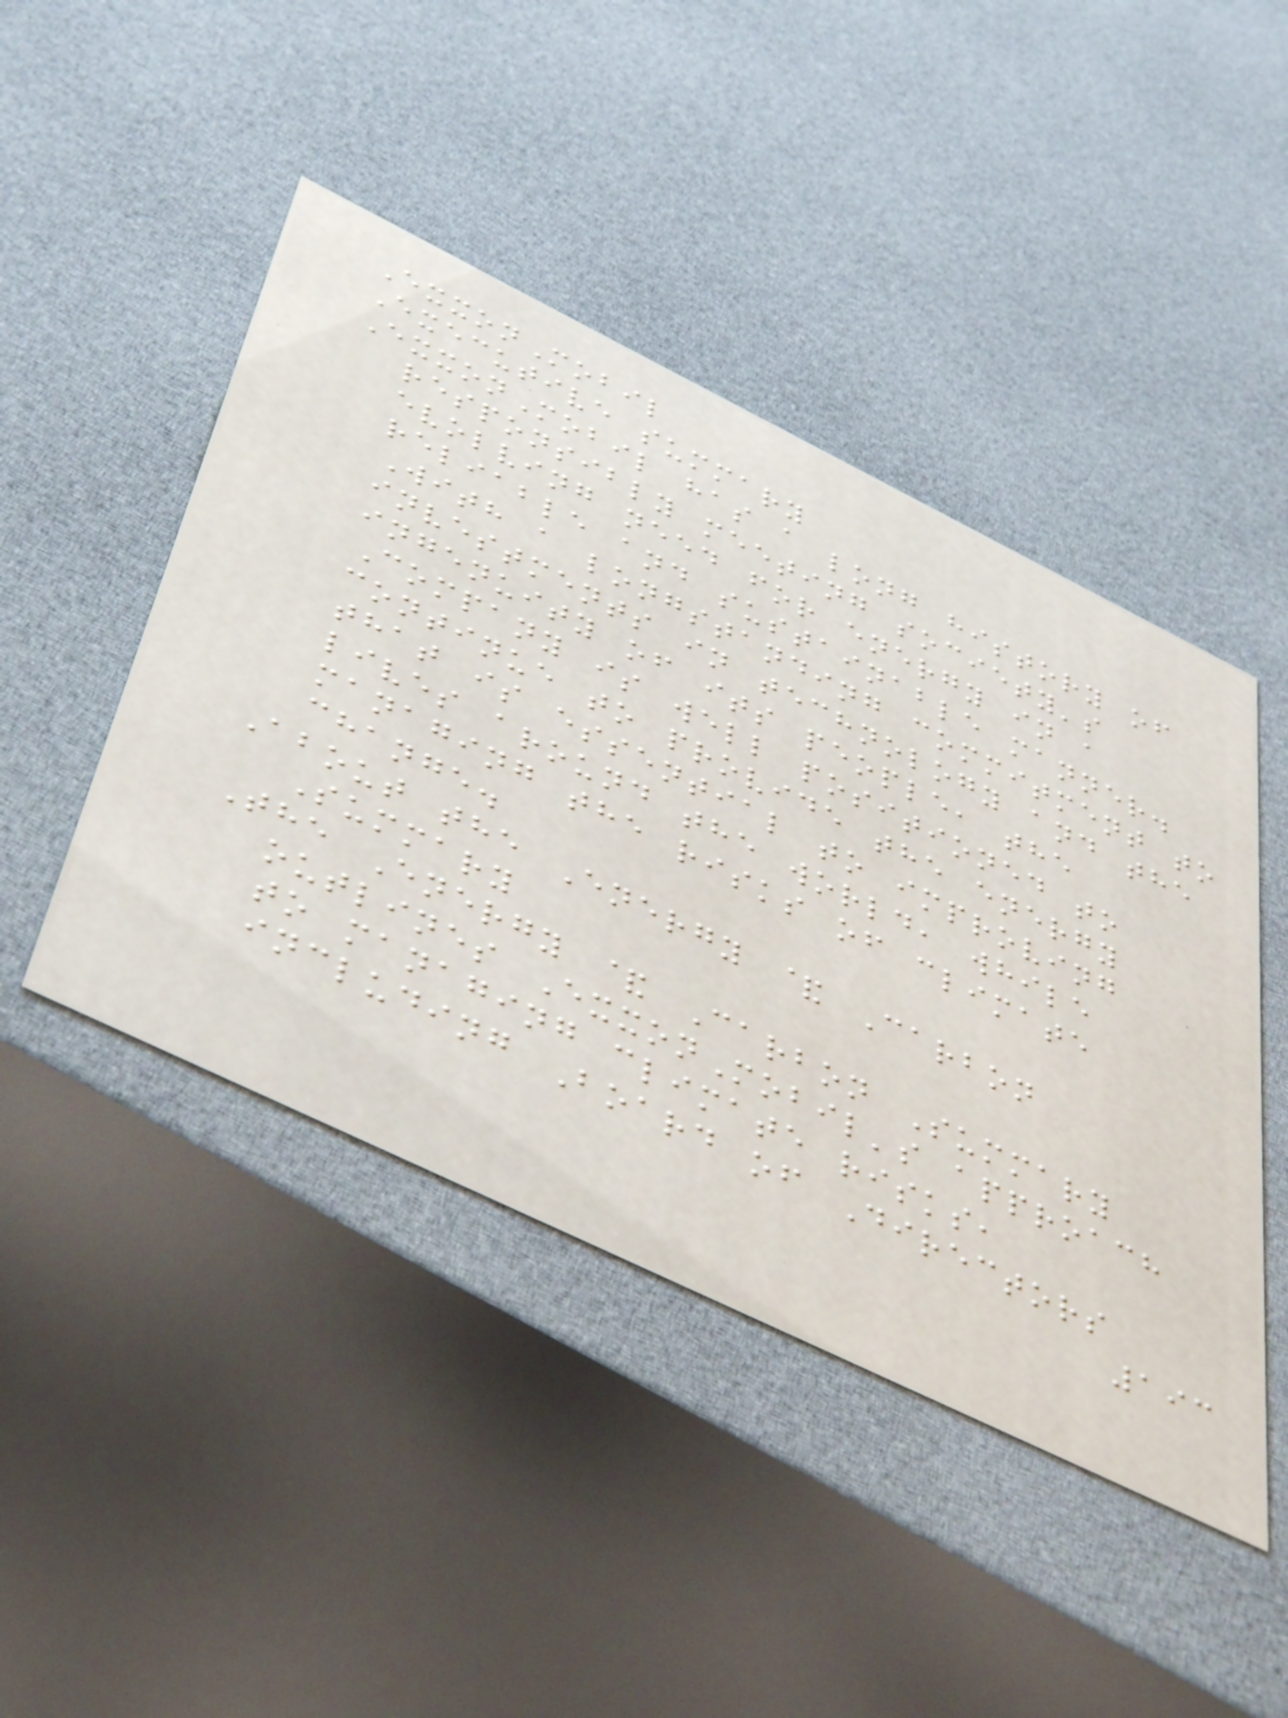ExxonMobil
Executive summary
ExxonMobil has a long history of
responsibly meeting society's
evolving need for energy in a
reliable and sustainable manner.
With a longstanding commitment to
investments in technology and the
ingenuity of its people, the
Company is well positioned to
continue to provide the energy
that is essential to improving
lives around the world, while
managing the risks of climate
change.
About the Energy & Carbon
Summary
The Energy & Carbon Summary
outlines ExxonMobil's approach
to managing climate risks,
including Board of Directors
193
